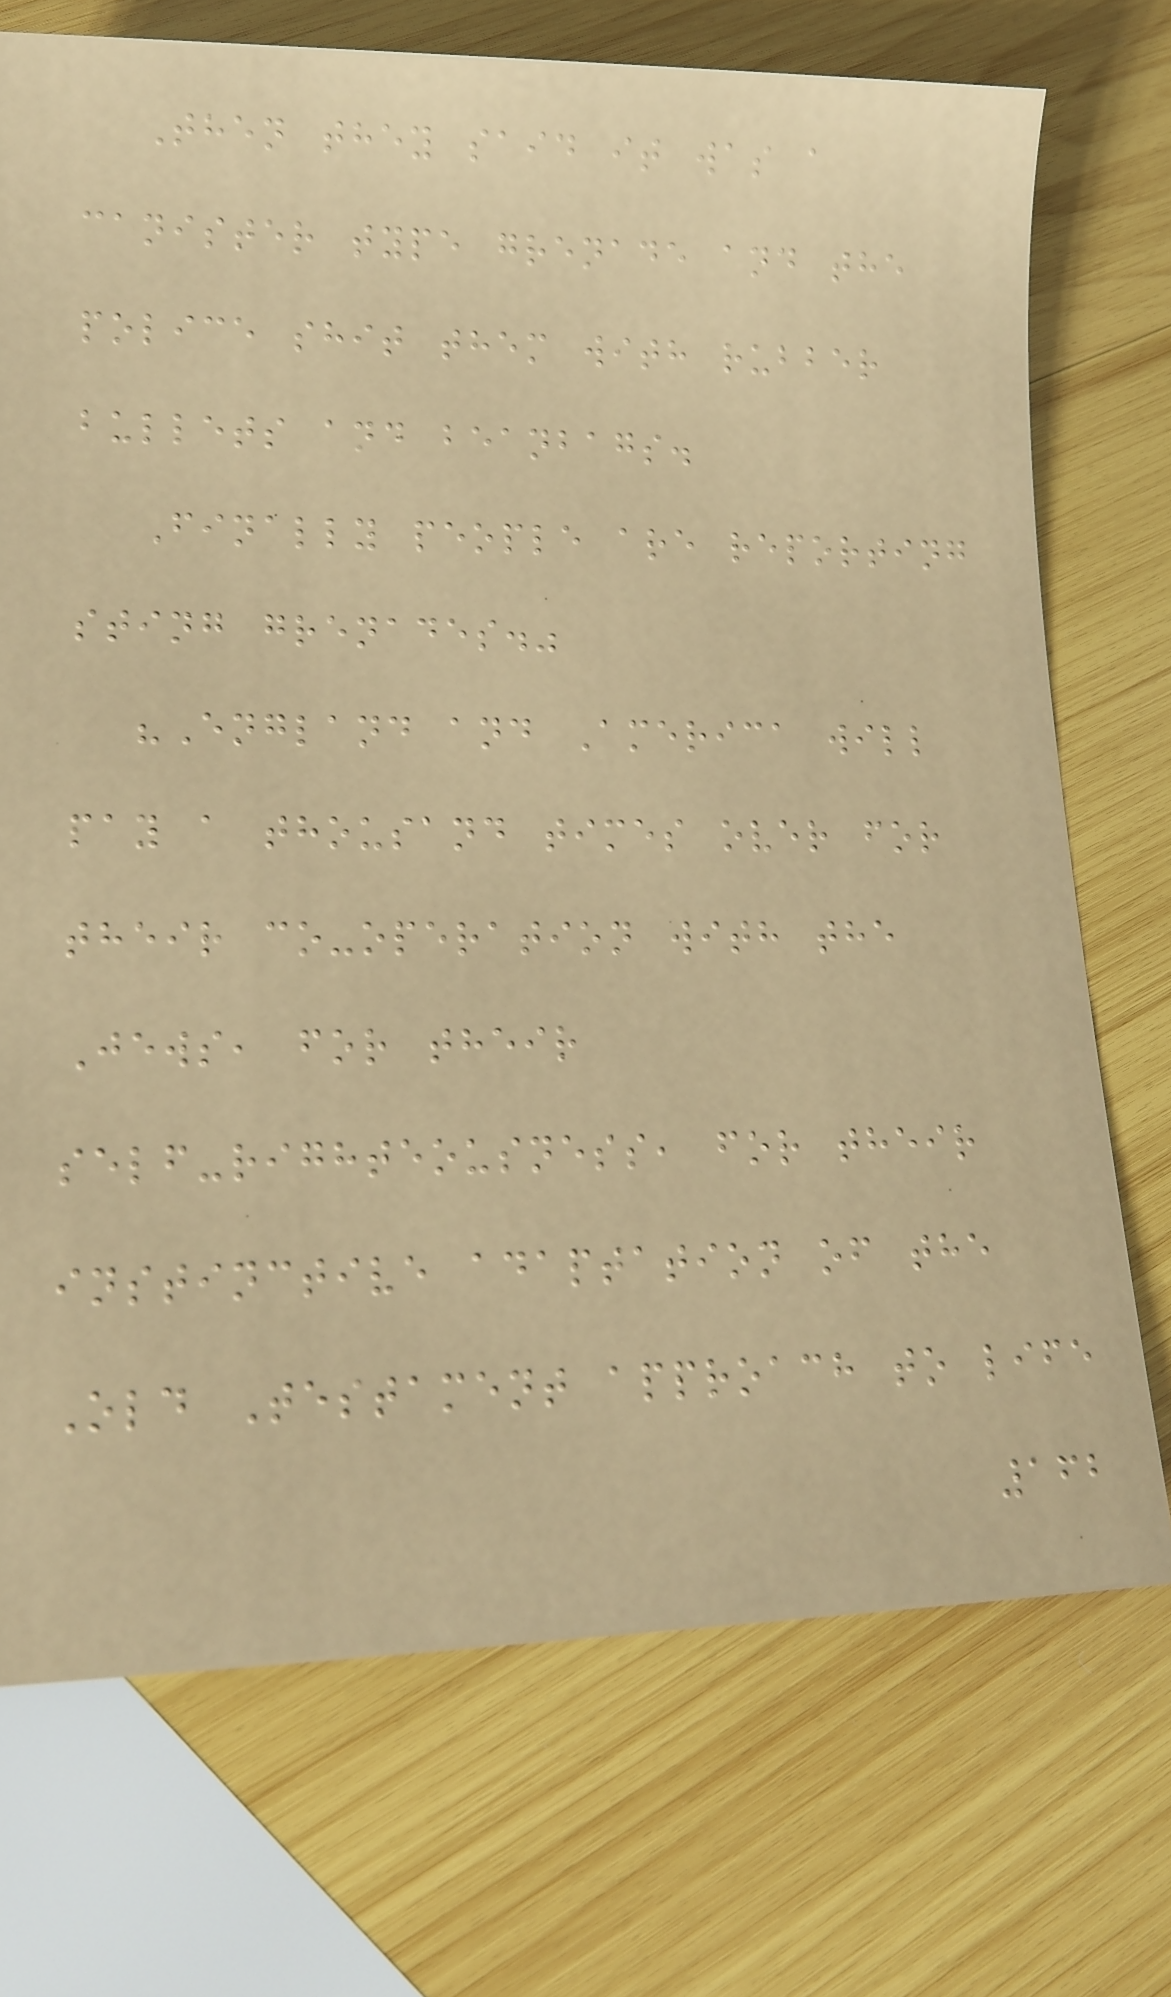Then they said it was a
canister type grenade and the
police shit them with rubber
bullets and beanbags.
Finally people are reporting
sting grenades."
"England and America will
pay a thousand times over for
their co-operation with the
Jews, for their
self-righteousness, for their
instinctive adaptation of the
Old Testament approach to life
162
